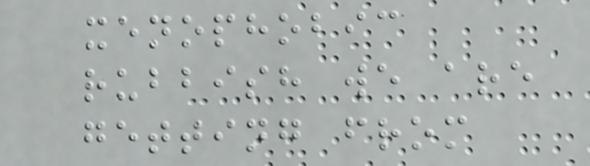xenophobic
rubbish we are
getting from
